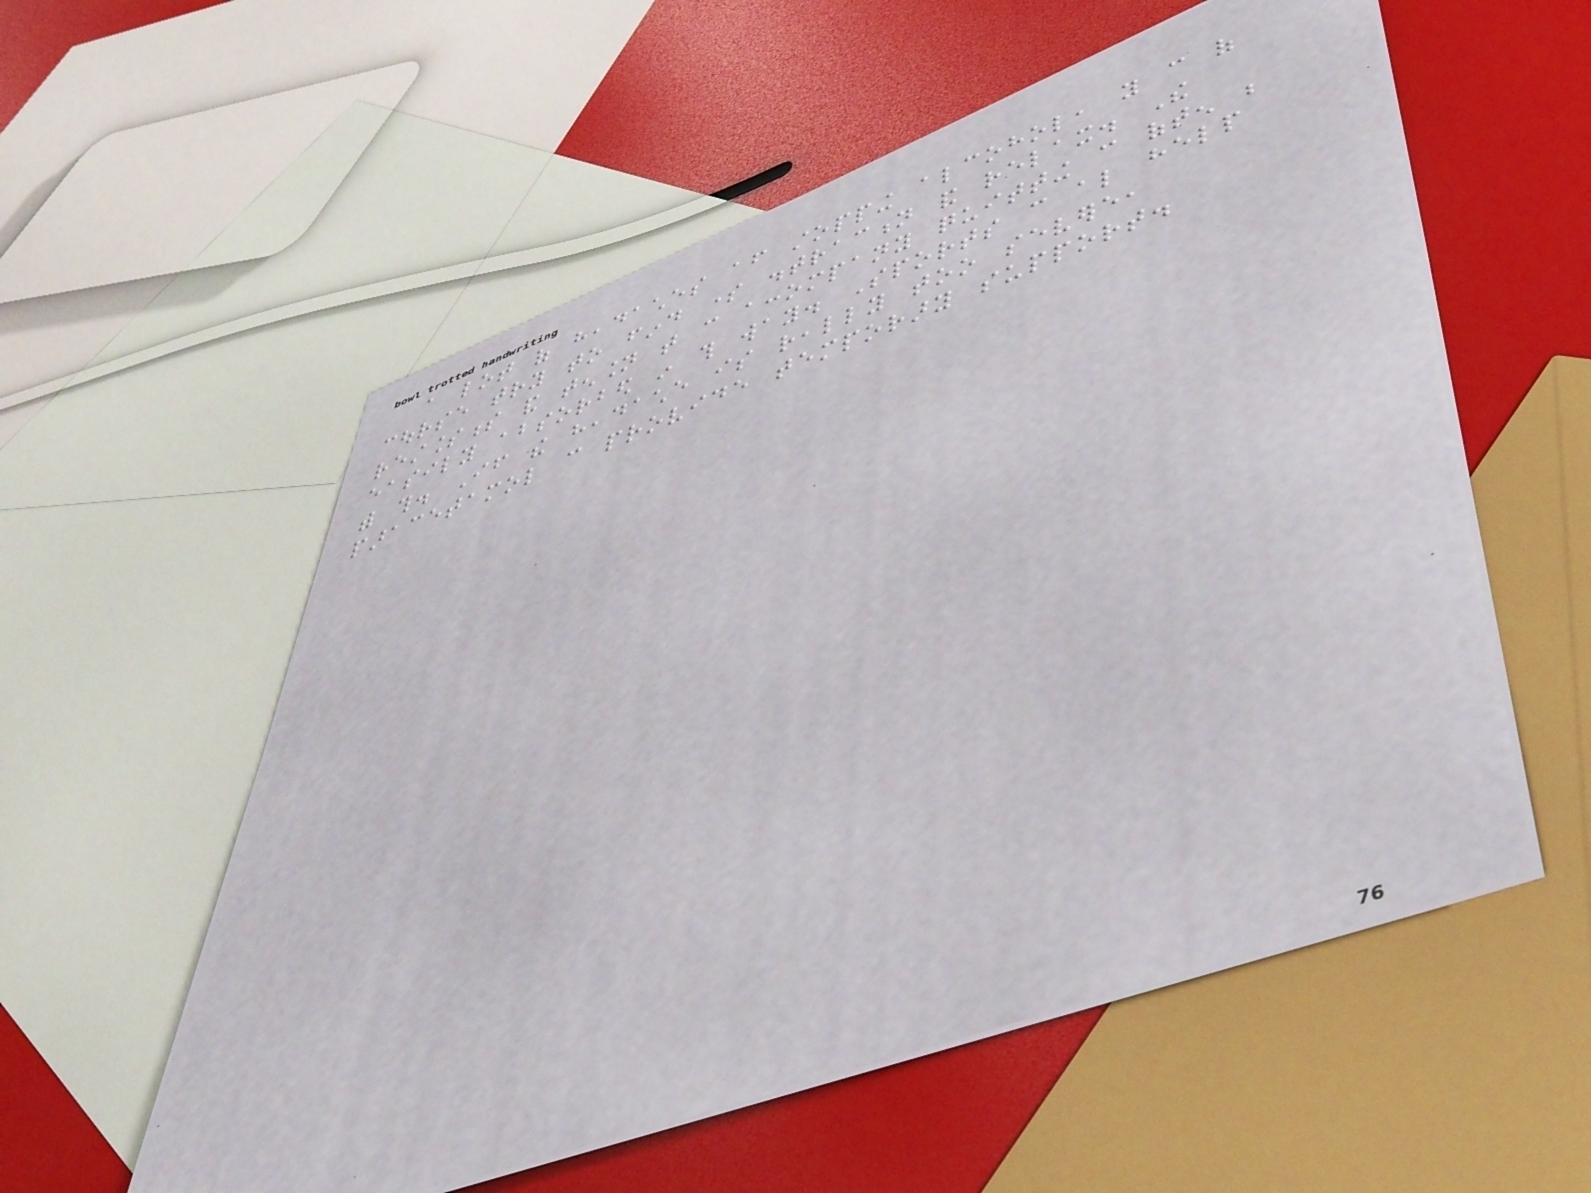a lot of headaches after stopping alcohol, you can of
course try to find some distraction and relax. The
restlessness and tension that can accompany quitting can often be
easily absorbed in this way. Sports can also help
with this. If the headache is really too severe,
paracetamol can provide temporary support.
